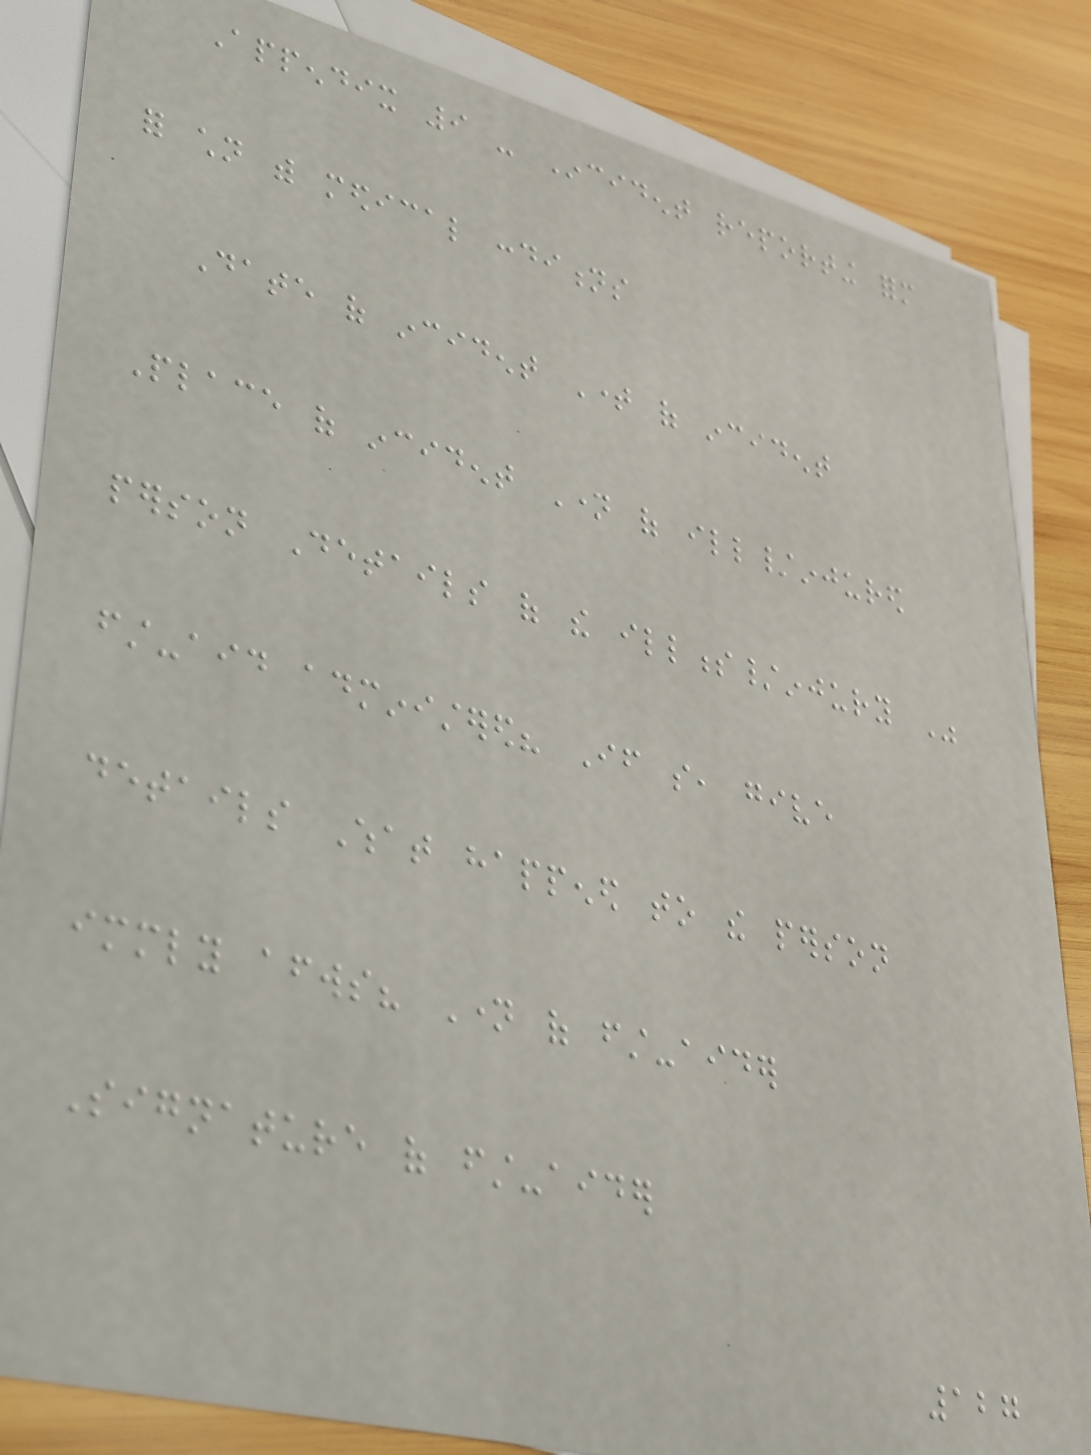Appendix 9 - Incident reporting form
for children with medical conditions
Date of incident Time of incident
Place of incident Name of ill/injured
person Details of the illness/injury Was
first-aid administered? If so, give
details What happened to the person
immediately afterwards? Name of first-aider
Signature of first-aider
127
